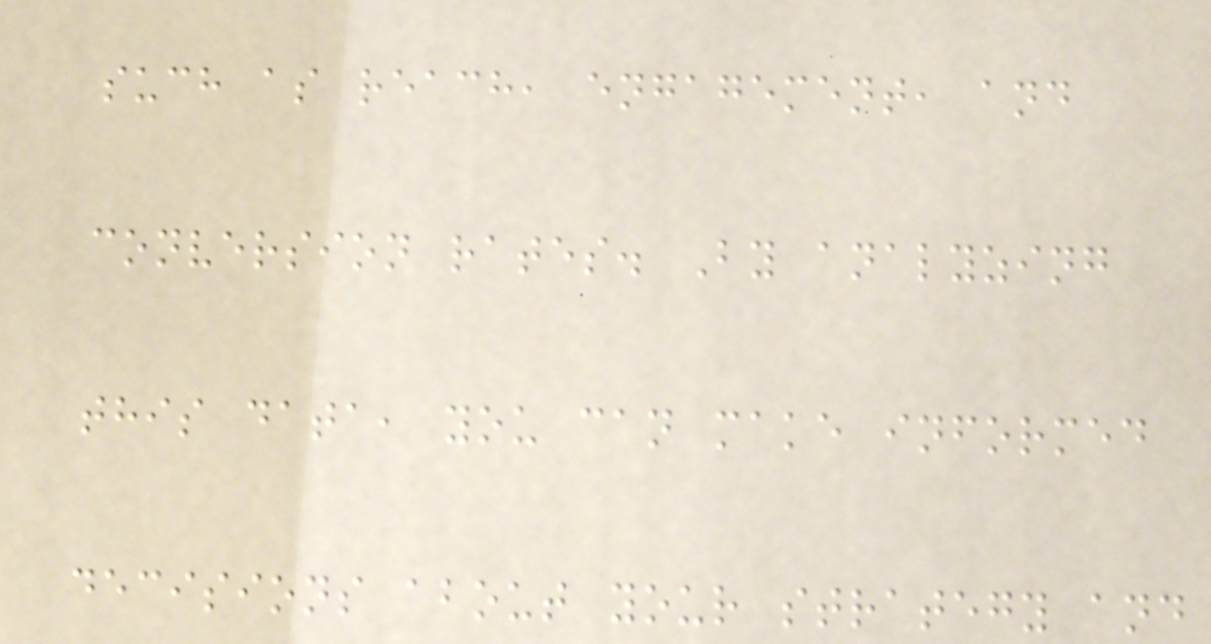such as reach, engagement, and
conversion rates. By analyzing
this data, you can make informed
decisions about your strategy and
